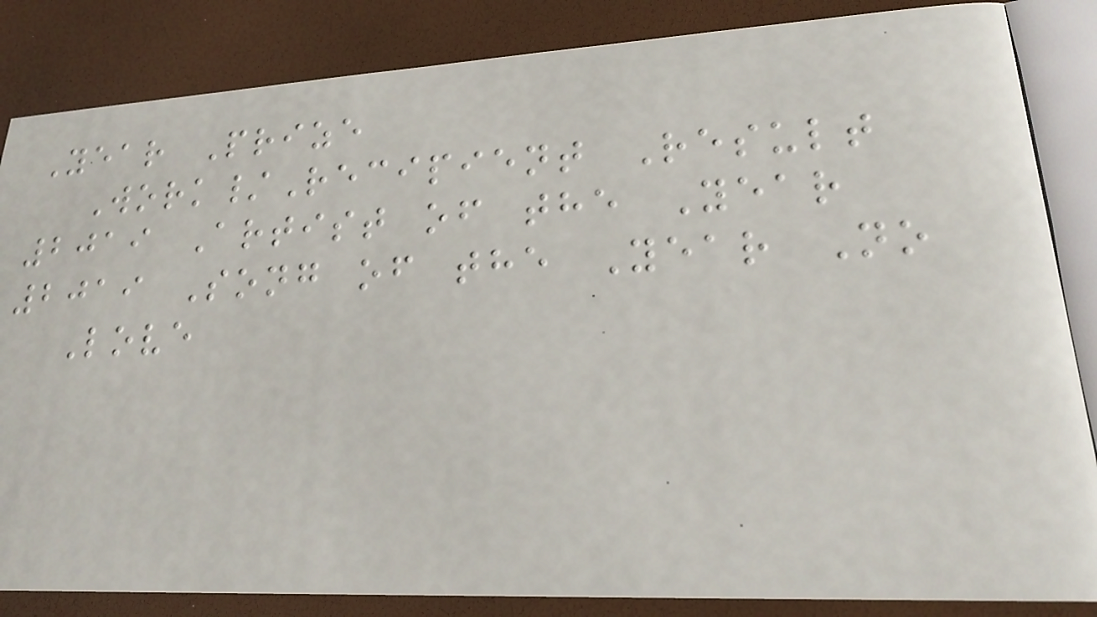Year Prize
Work/Recipient Result
2019 Artist of the Year
2019 Song of the Year No
Love
